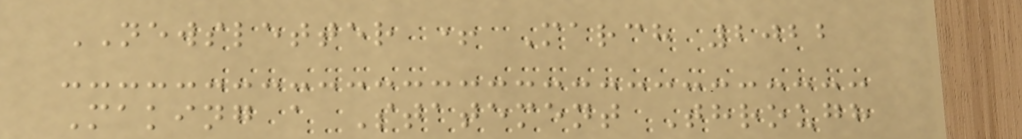NEWSLETTER + March 2022
Making a Statement Through
